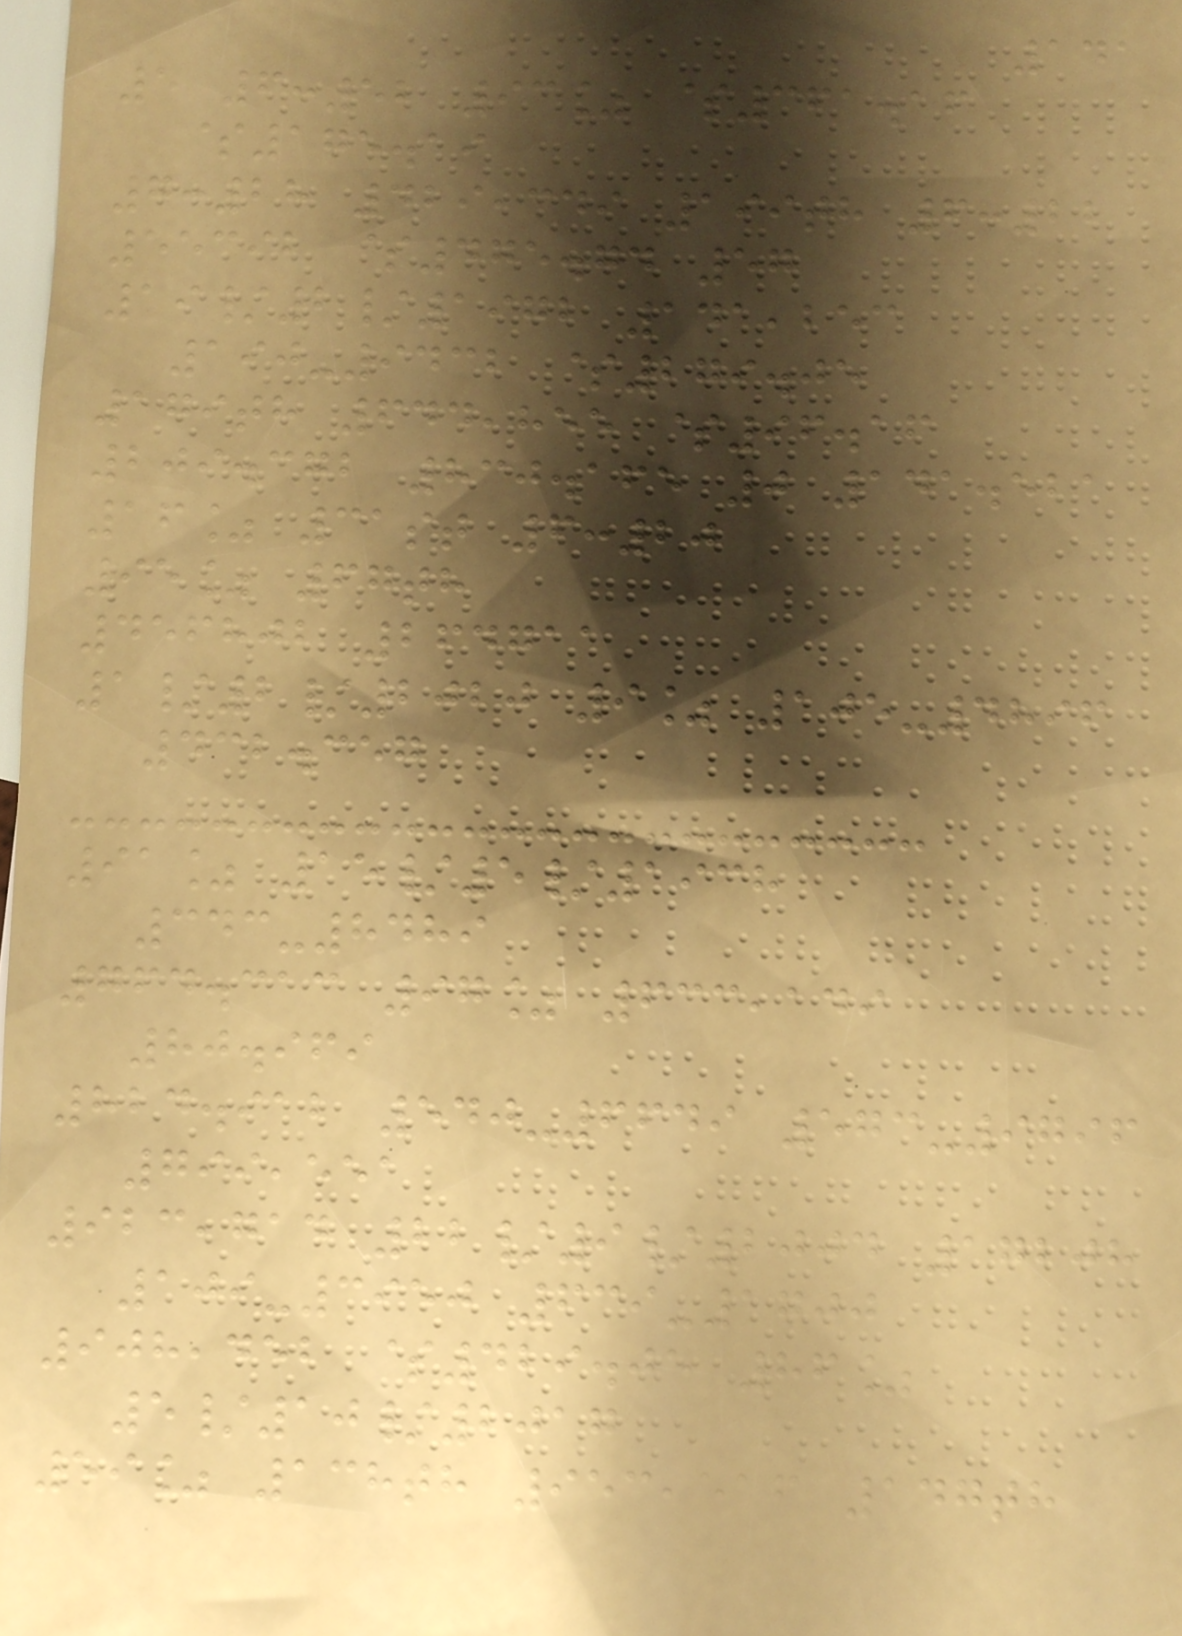141
5 6:52 93% $361.16
$175.19
7:28 429,349 199th 6:22
55392 $475.74 57
19/2/1972 141,253
190-9432 $279.05
179th 644,855 $96.16
209.372 830.165 0 141.521
16% 31st 6:20
95% 67th
456802 264711
1/2/2020 9% 105-4896
432.357
91% 15/5/1938
343-8489
764.313 97% 633,149
80.969
824.912 540-6649 573-9796
799,551
923,714 22/9/2004 17208
109-3950 639-1700
908,452 $429.05 86%
5/10/2017
59% 138th 953,516 147th
